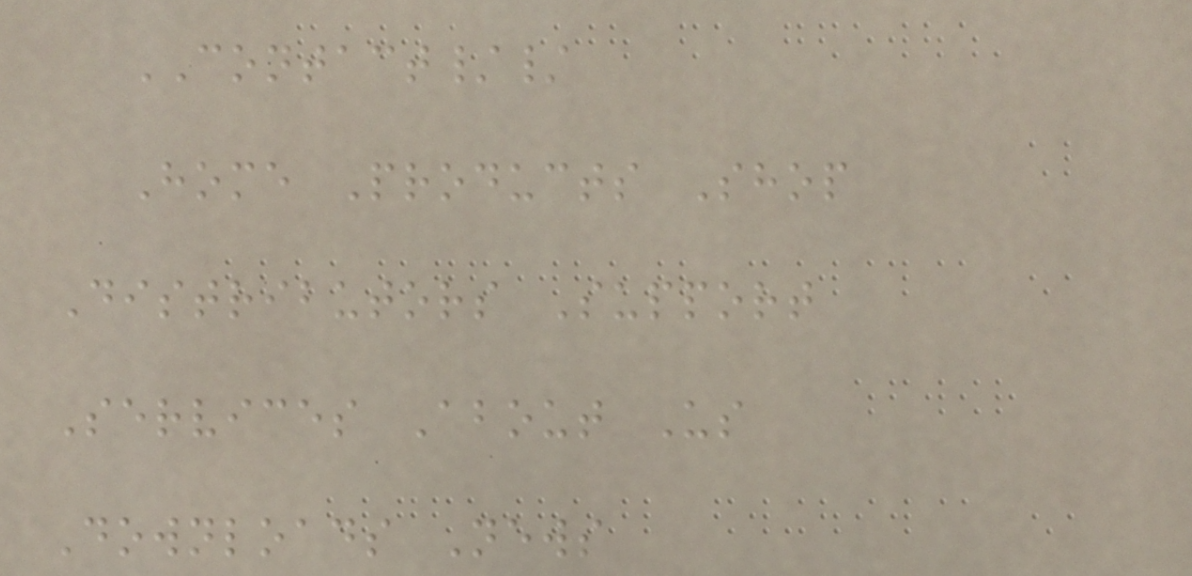CONTACT//
Home Products Shop
Distributors Support
Services About Us
Downloads News
